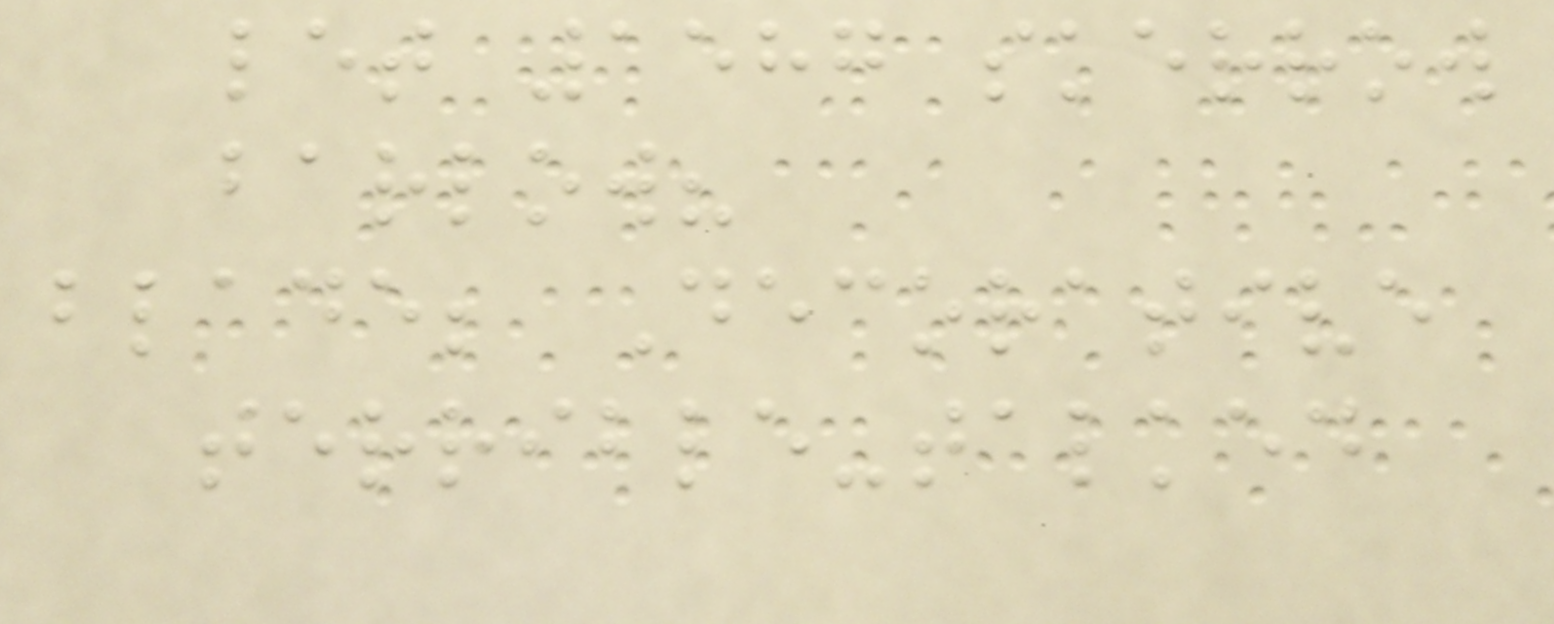let 1587 skerrow
barlow?
blade; Decorative
terrible-talked
